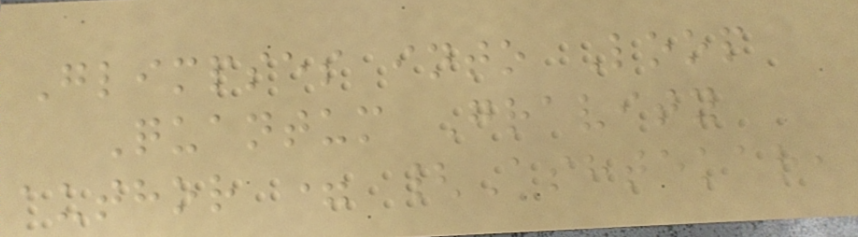Glimpses into Loop
Quantum Gravity
author = {Ashtekar,
